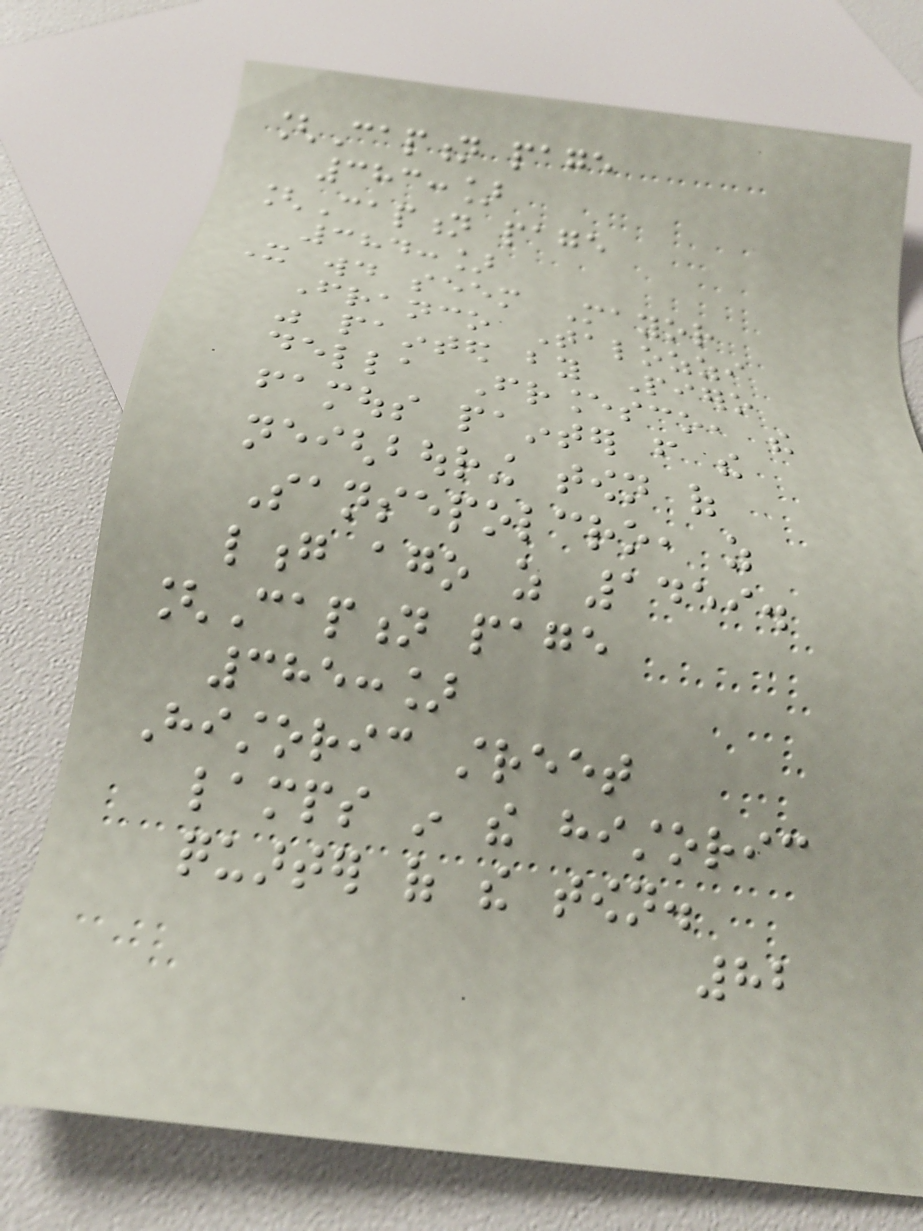[Caption page
383:]
[Caption page
384:]
It would seem Mayor
Franco Talozzi
was painted by Piero
della Francesco, the
famous painter from the
neighbouring town of
Sansepolcro, as
long ago as 1459.
[Caption page
385:]
Historic street
lamps in the historic
quarter of the town.
82
